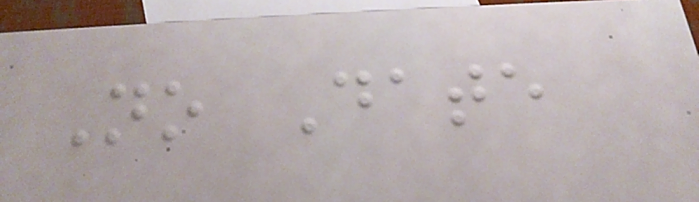No Date
